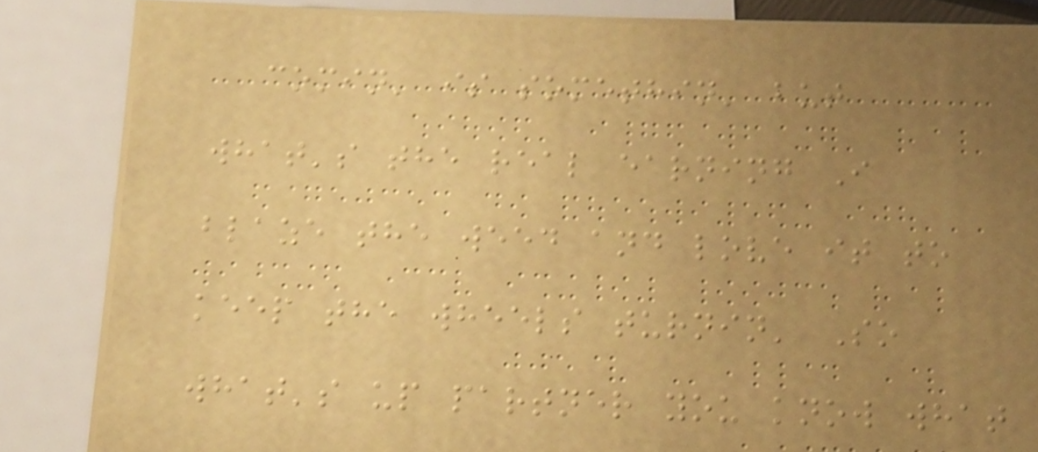comin' is somethin' but
what's the real earning I
blaze the weed and love it to
keep the wheels turnin' So
what's up partner you know what
